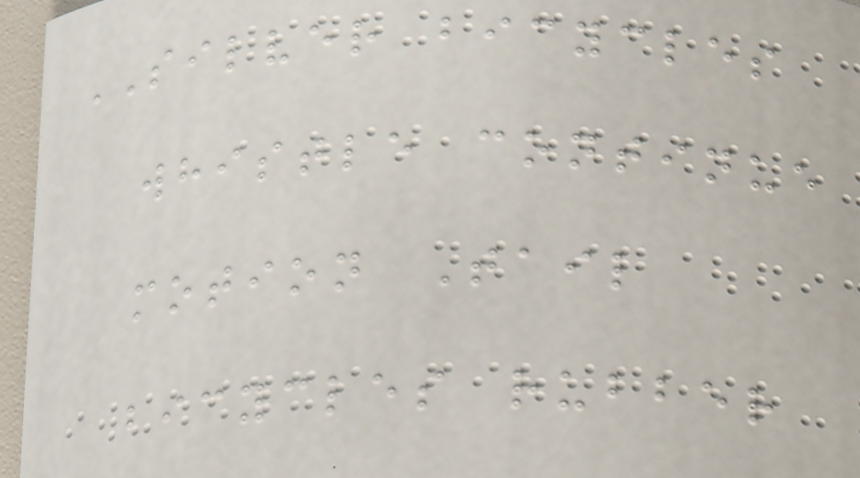SILVER bicycles
whistle continue
motion Tail
bicycles rubber
